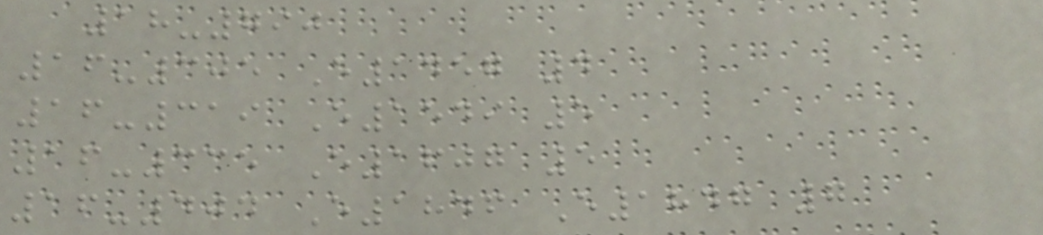18-790
16-305 E1457 4
16-319 E1549 5
16-335 E1607 5
16-404 E1846 E1847 7
